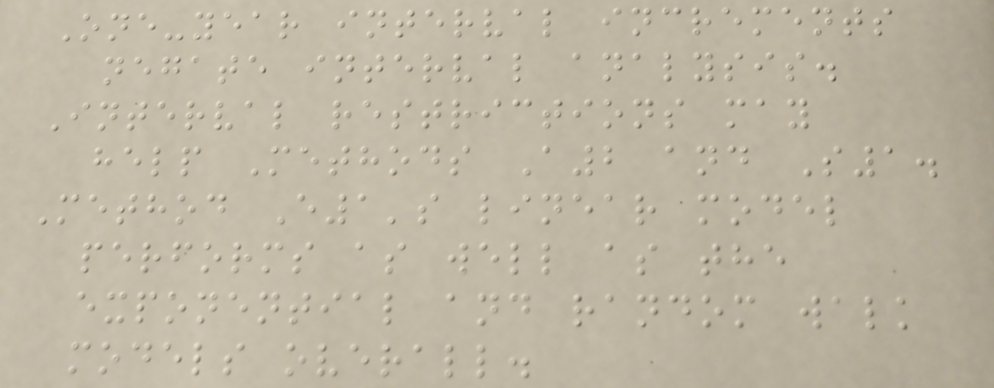One-year interval increments
negate interval analysis.
Interval restrictions may
help Methods A2 and S1.
Method E1's linear model
performs as well as the
exponential and random walk
models overall.
